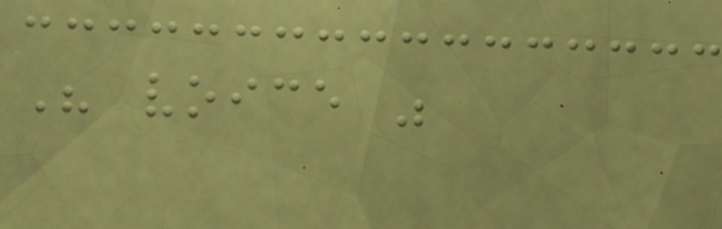His voice was
